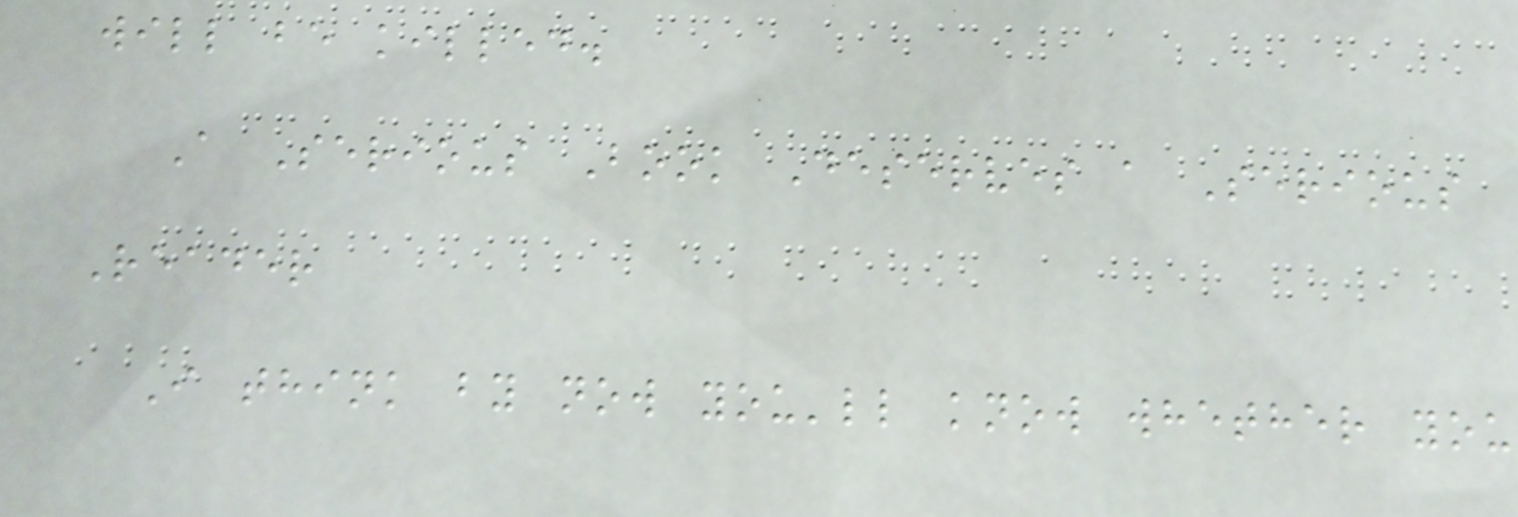will be killed.
A Serious Book Deserves a Serious
Reader
I think by now you'll know whether you
